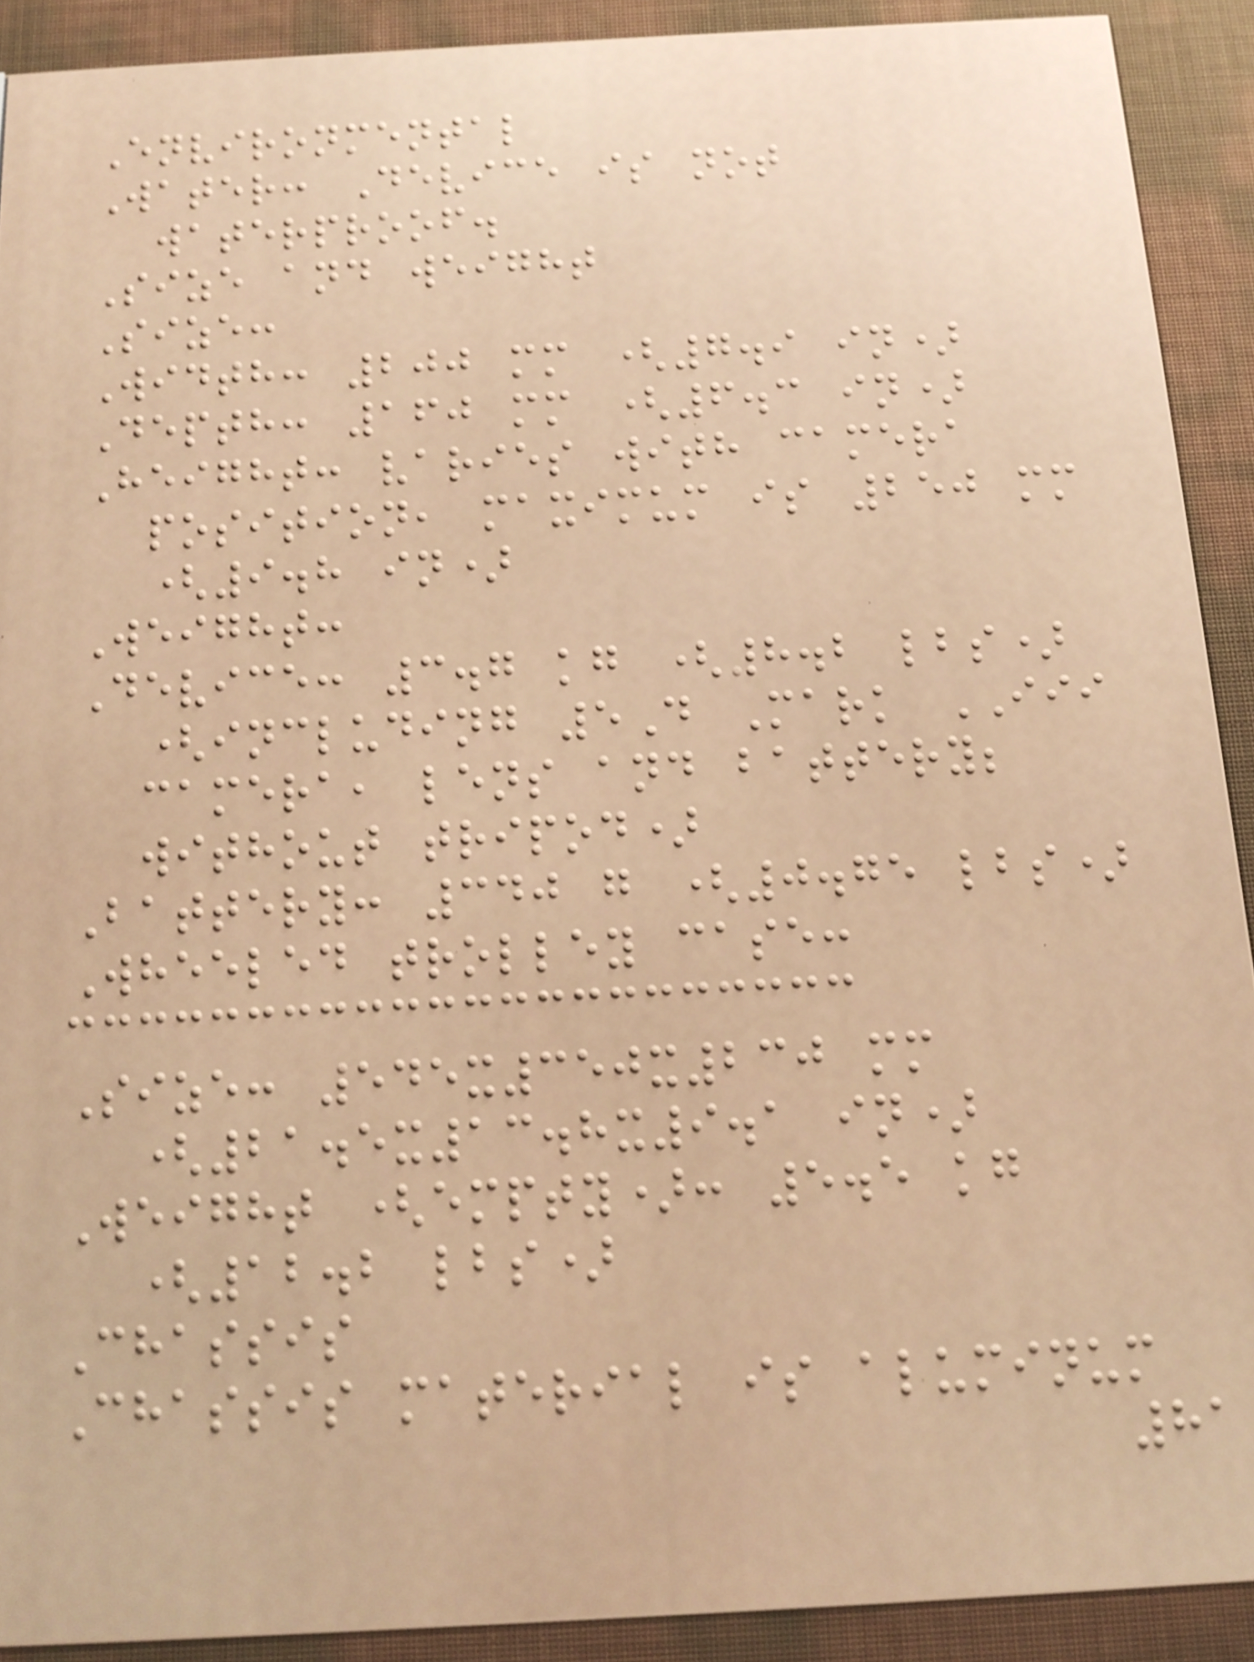Environmental
Water: Device is not
waterproof.
Size and weight
Size:
Width: 200 mm (7.9 in)
Depth: 160 mm (6.3 in)
Height: varies with camera
position, maximum is 250 mm
(9.8 in)
Weight:
Device: 3.7 kg (8.2 lbs)
(including 5D Mark III
camera, lens and battery;
without tripod)
Battery: 340 g (0.75 lbs)
Wheeled trolley case:
Size: 545x350x230 mm
(21.5x13.8x9.1 in)
Weight (empty): 5.5 kg
(12.2 lbs)
Chassis
Chassis material is aluminum
81
